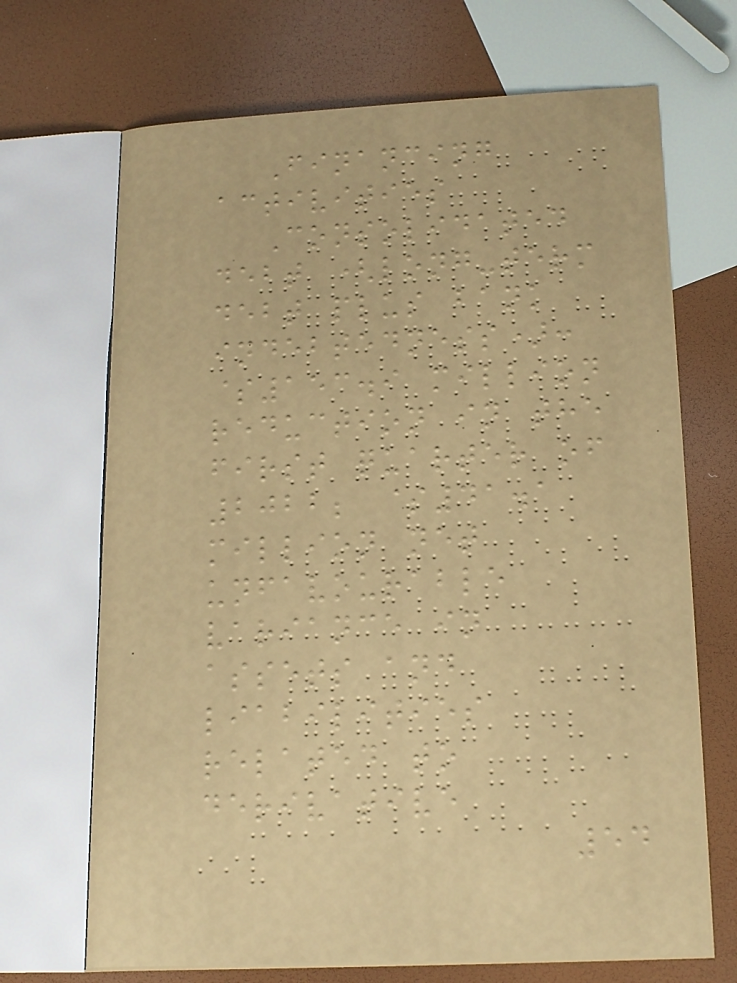Financing
activities
Consolidated
debt (long-term
debt plus bank
indebtedness):
$153.9 million
reduction in the
first quarter of
2022; $41.1
million net
unfavourable
variance in
assets and
liabilities
related to
derivative
54
